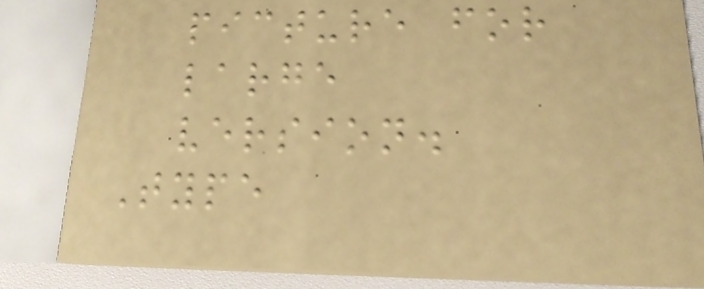picture for
large
version.
Type
